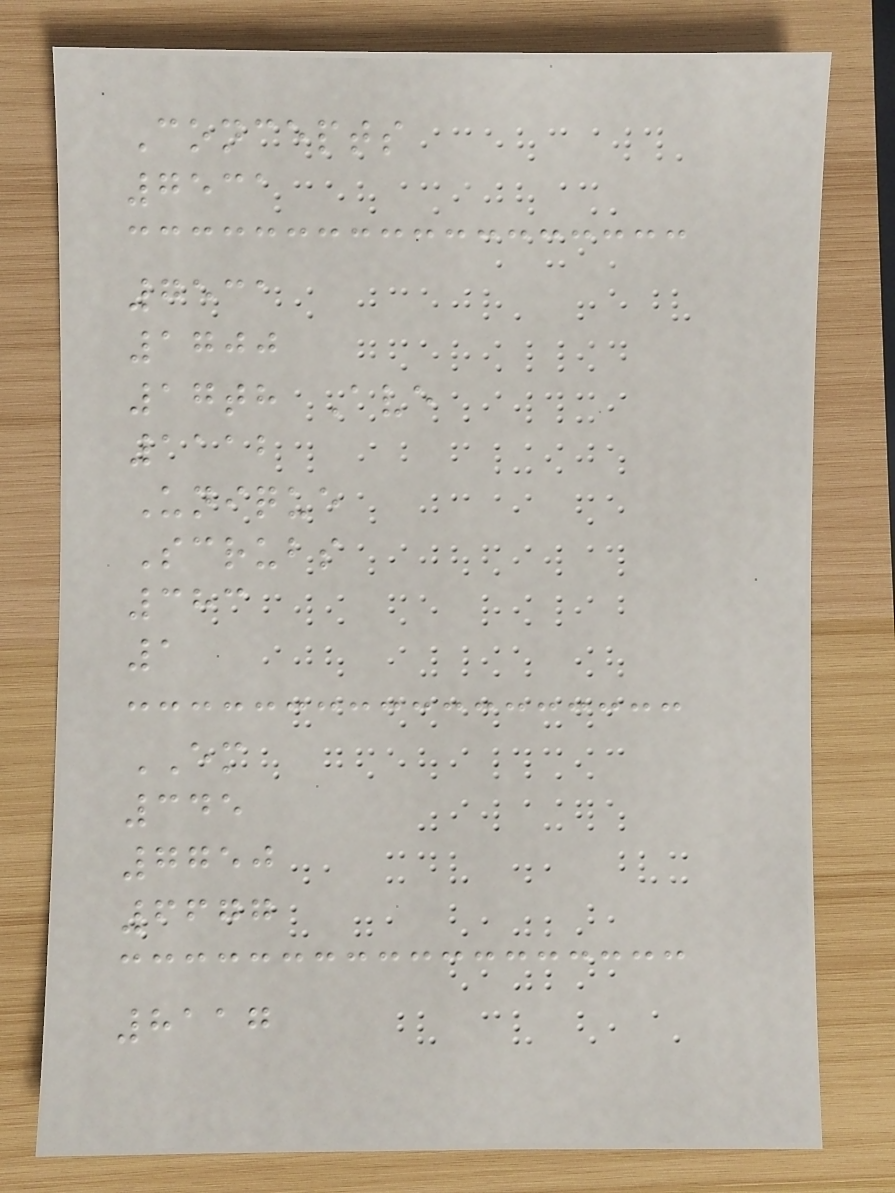Concepts
7531
7531
1700
17th Ave
1112
Unique
Scrubs
383
1
EM
345
7750
6677
8117
